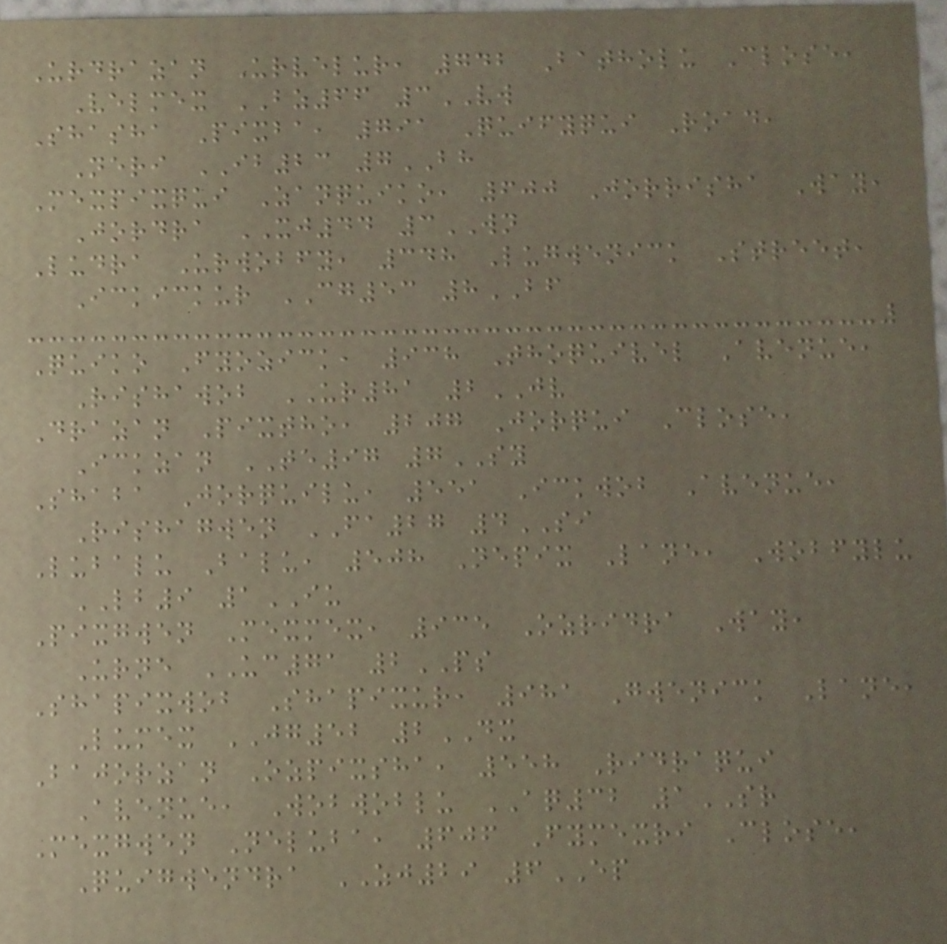Urdrazan Urvelur, 742 Batholu Close,
Velmex BZ66 3VW
Shasha Pixba, 791 Quifyqui Road,
Neri IB23 7BH
Mexpixqui Zanquiko, 600 Jorrisha Way,
Jordra XJ44 3WN
Ludra Urwobfy, 348 Lugwenick Street,
Ickickur CG53 8BF
Quiko Fyozick, 938 Thoquivel Avenue,
Rishawob UR81 2JV
Drazan Pixtho, 207 Jorqui Close,
Ickzan TE97 7SY
Shaba Jorquilu, 551 Ickwob Avenue,
Rishagwen FA27 4SI
Lubalu Balu, 508 Nepix Lane, Wobfylu
LB9 1IU
Pixgwen Mexmex, 935 Ozridra Way,
Urne UC71 2PS
Shapixwob Shapixur, 981 Gwenick Lane,
Lumex JG52 2DX
Bajorzan Ozpixsha, 558 Ridraqui
Avenue, Wobwoblu AQ32 1SR
Mexgwen Neluba, 606 Fymexri Close,
Quigwendra ZJ29 6EP
